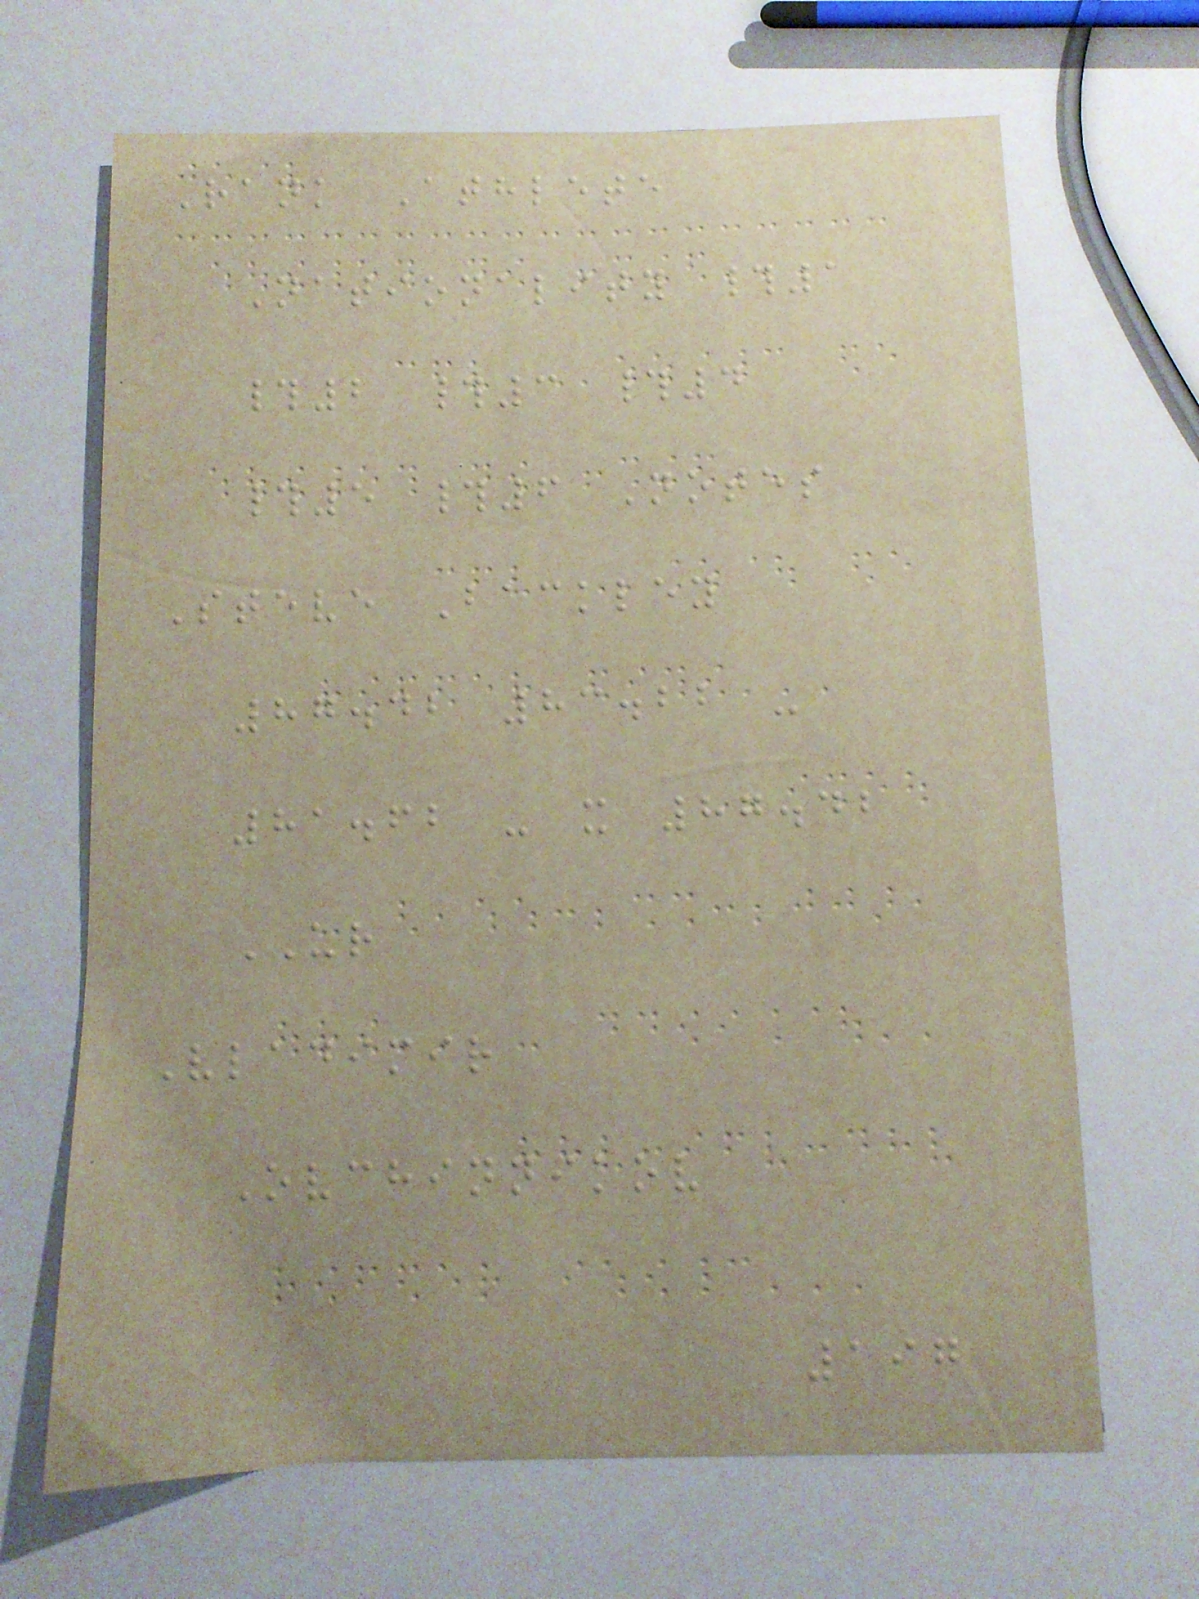Rank Athlete
Nationality #1
#2 #3 #4
#5 #6 Notes
Steve Backley
87.42 83.22 -
81.62 - x 87.42
UR
Vladimir
Ovchinnikov
197
